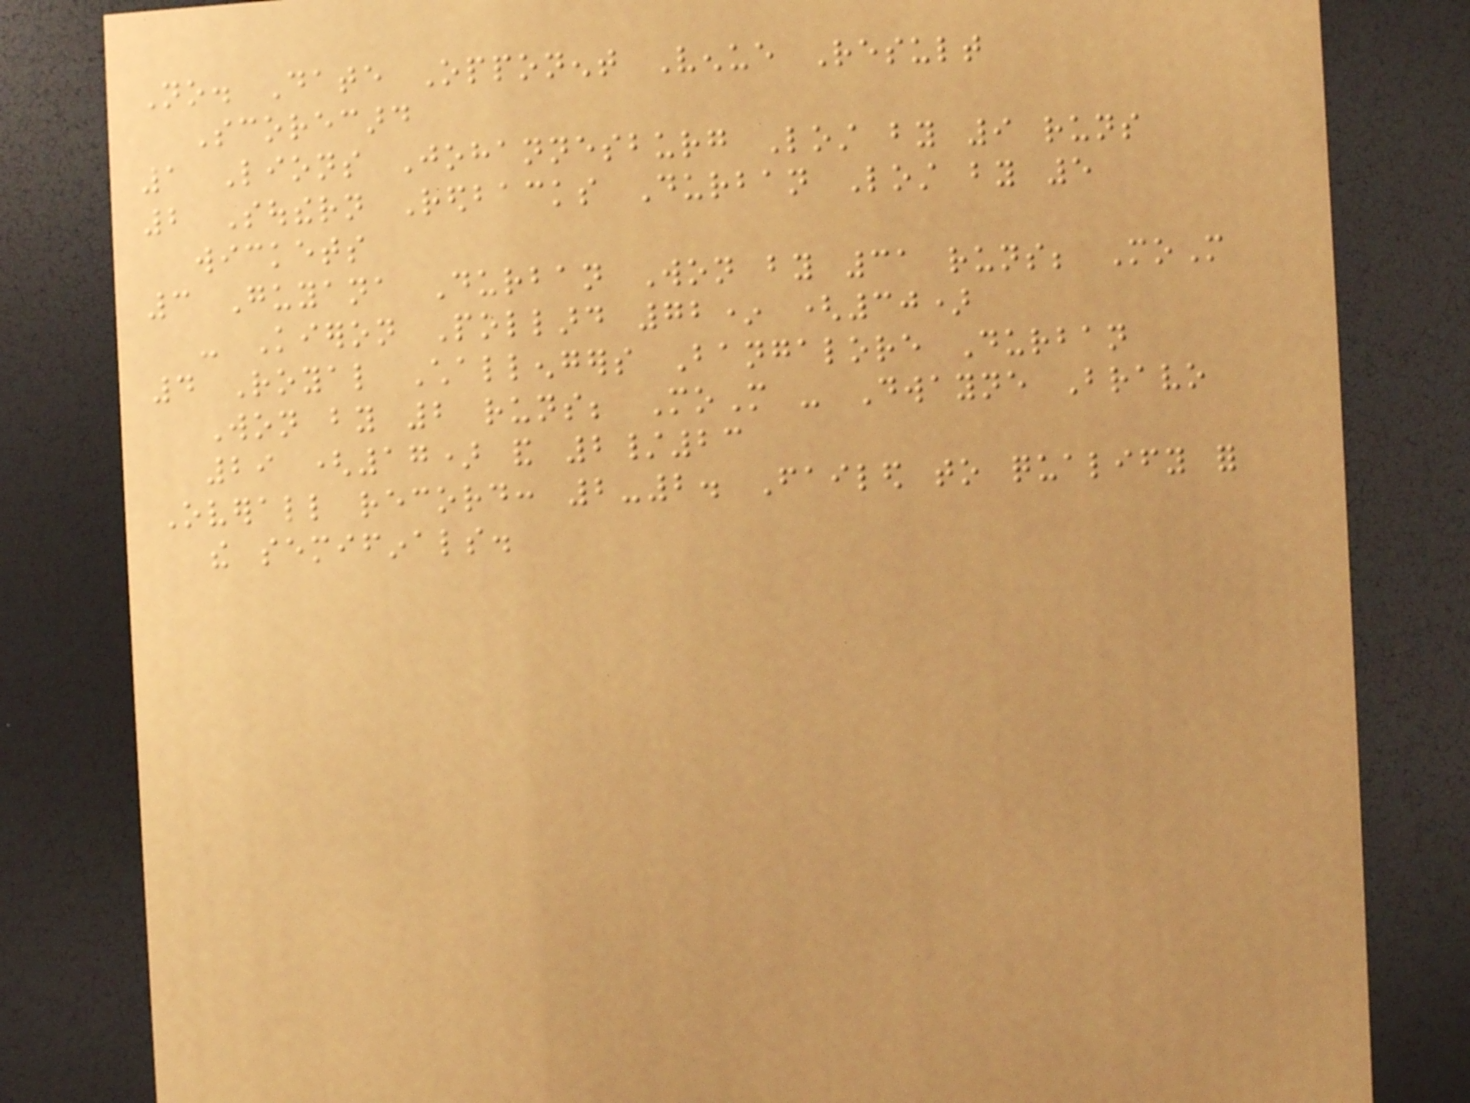No. Date Opponent Venue Result
Scorecard
1 Lions Johannesburg Lost by 9 runs
2 Southern Redbacks Durban Lost by 5
wickets
3 Guyana Durban Won by 31 runs; MoM
- Kieron Pollard 72* (30)
4 Royal Challengers Bangalore Durban
Won by 2 runs; MoM - Dwayne Bravo
29 (17) and 2/23
Overall record: 2-2. Failed to qualify for
the semifinals.
